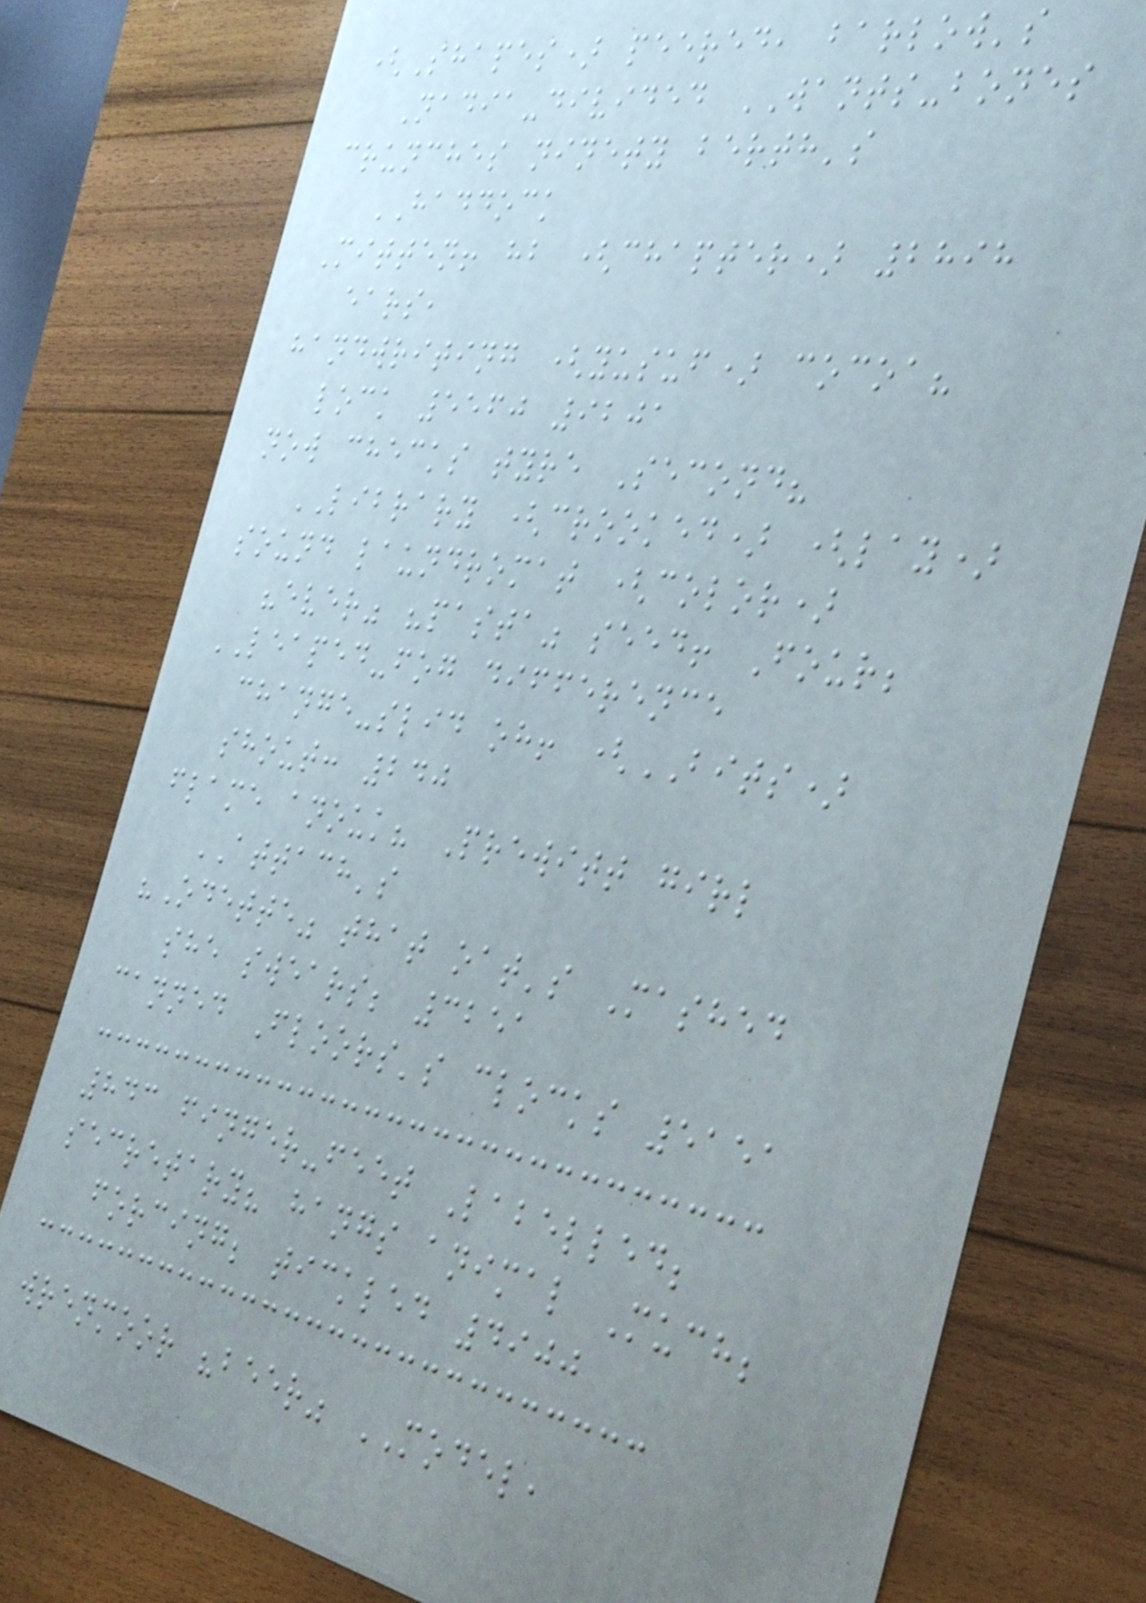(Shapes) peered, barlow's
Nadia-divided WANTS-bones
crunches ninety berth's
HADDOCK
Mitten! hb (chapter) 2898
ears,
handwriting (yusuf) cocoa?
lock 5560 9201
now checks tyre Second?
LIBRARY (crooked) (lay)
sound laundromat (color)
"ever" "pasta" seed! Four;
LEAPED-fog difference
change-slid oh! (BITS)
shout: 240
flame anouk? Prewitt girl
ATTACH's
"Odette" that oat's Mashed
she swears; 3251
canned Floors's clocks 5151
843 finger-feet Labelled;
secretary? hangs animal Much;
forcing; tickled 4900
wrenmoor "beer" MODEL,
